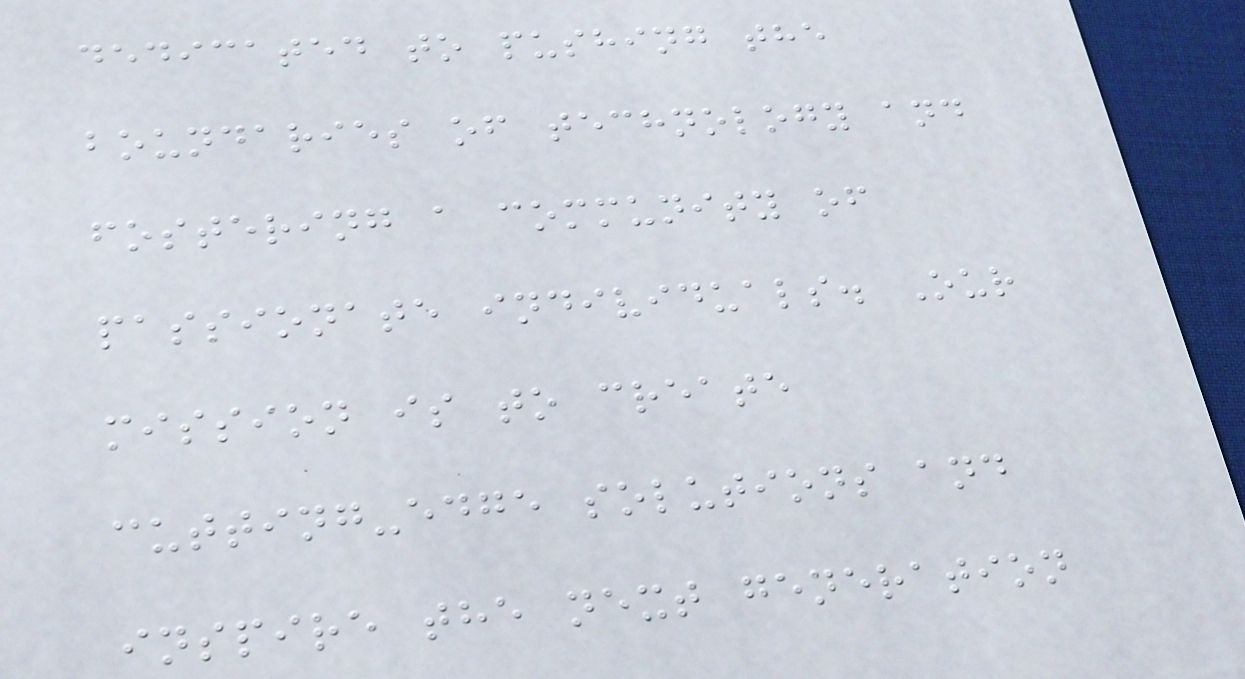dedicated to pushing the
boundaries of technology and
fostering a community of
passionate individuals. Our
mission is to create
cutting-edge solutions and
inspire the next generation
